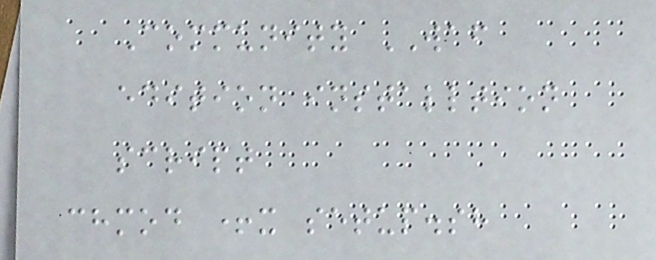Community WAF
edition installtion
script
chmod +x setup.sh
